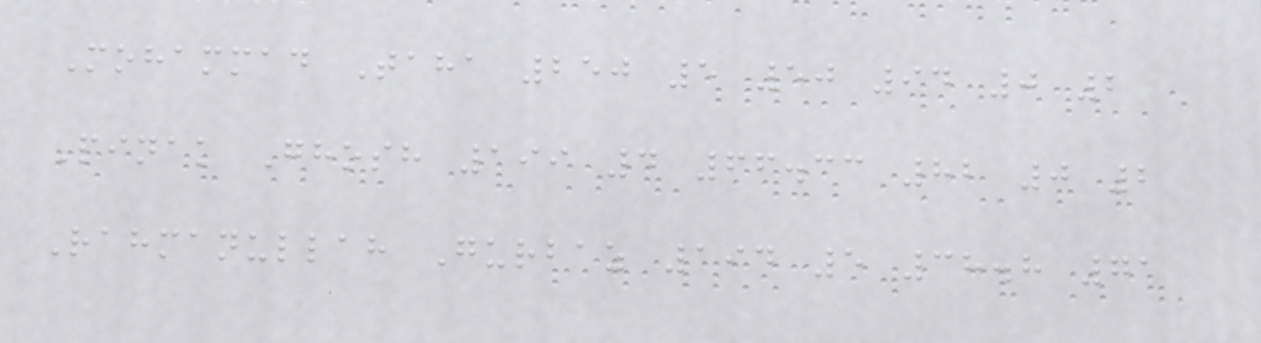Mohammad Taha 250 5 50 94 0 2
Pinak Ghosh 199 4 66.33 82 0 2
Rahmanullah Gurbaz 194 5 38.8 71
